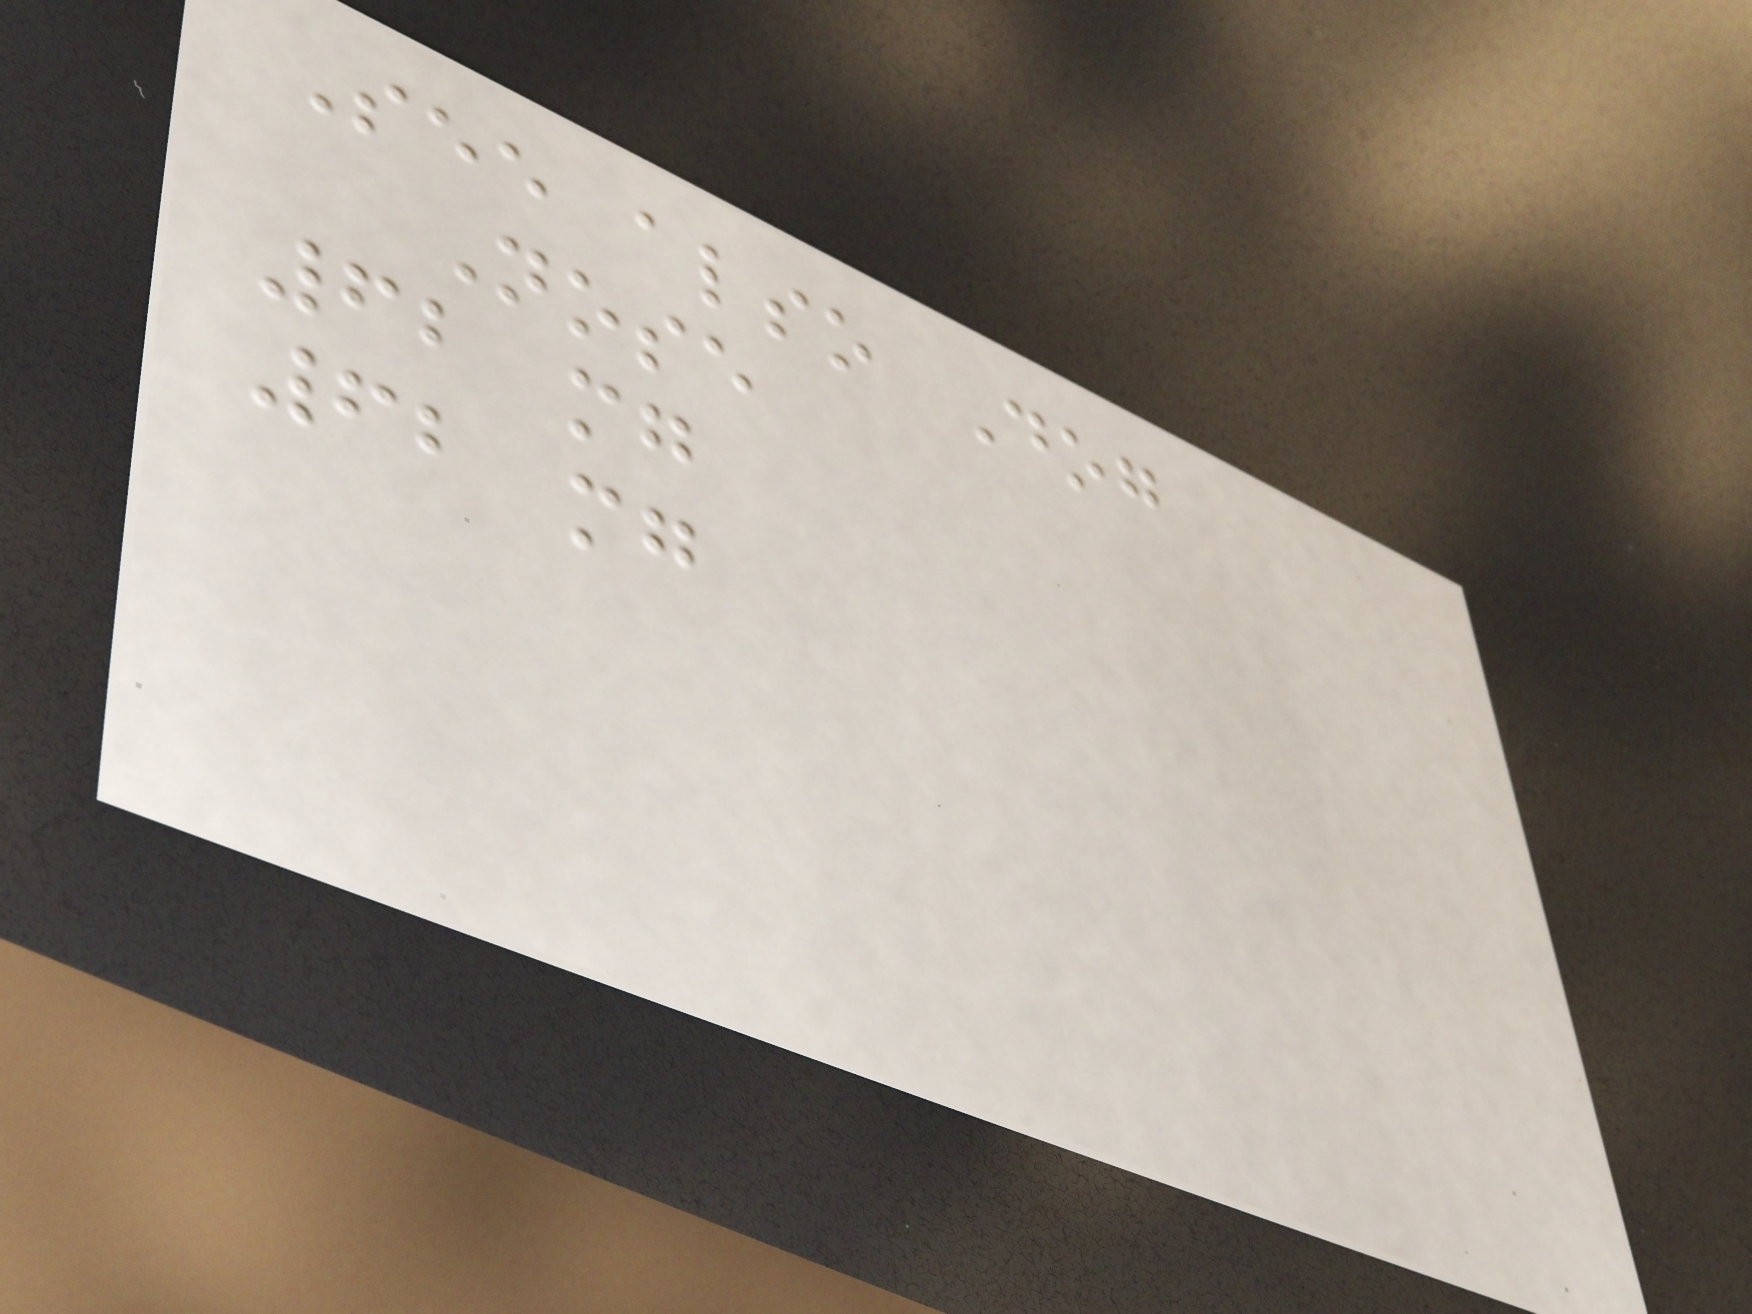See also Dog
Nose
62 mg
62 mg
